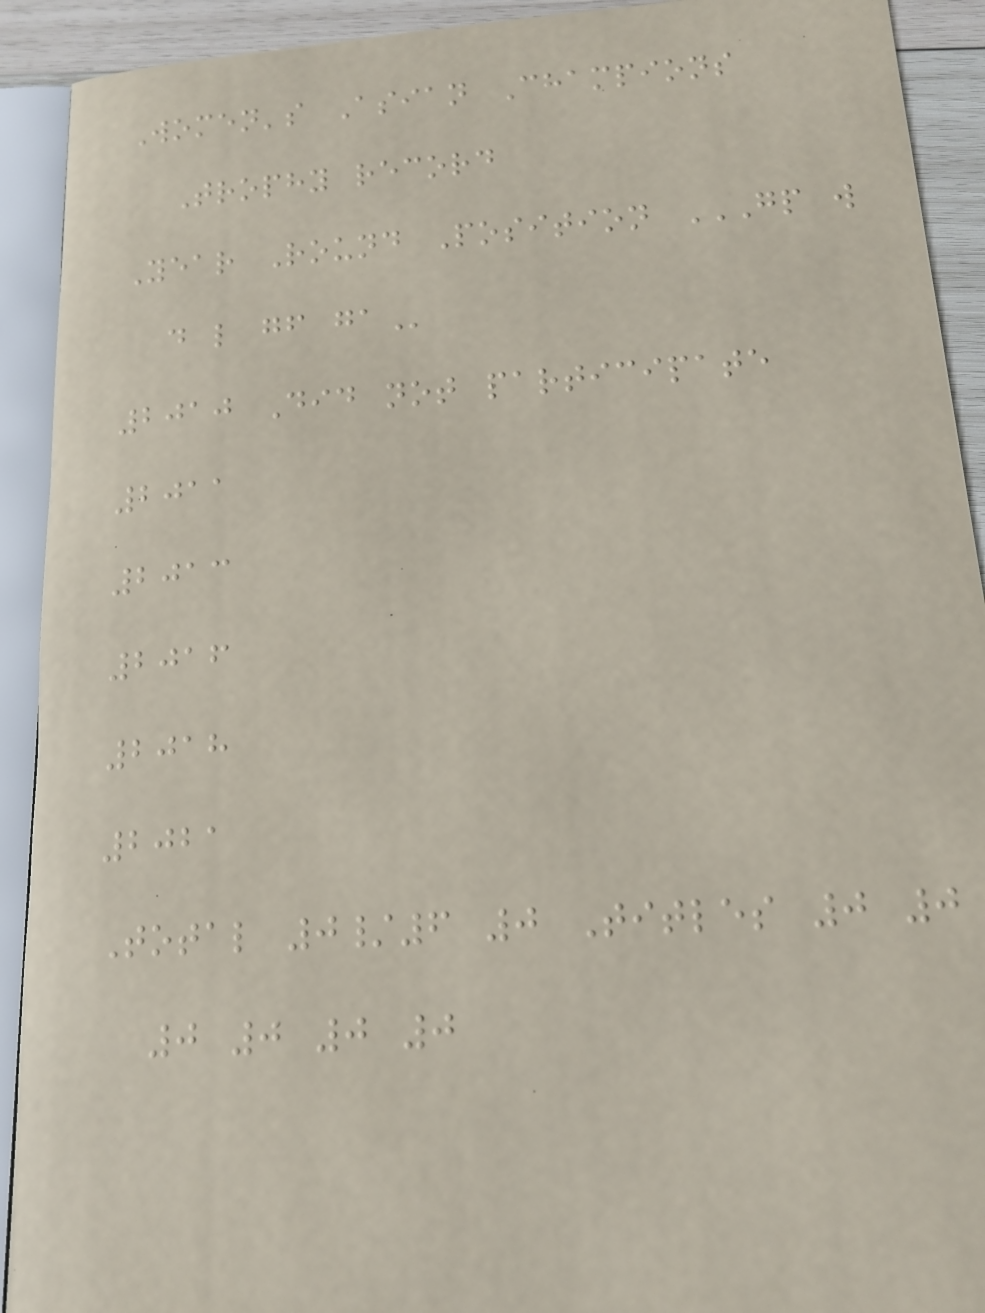Women's Asian Champions
Trophy record
Year Round Position GP W
D L GF GA
2010 Did not participate
2011
2013
2016
2018
2021
Total 0/6 0 Titles 0 0
0 0 0 0
